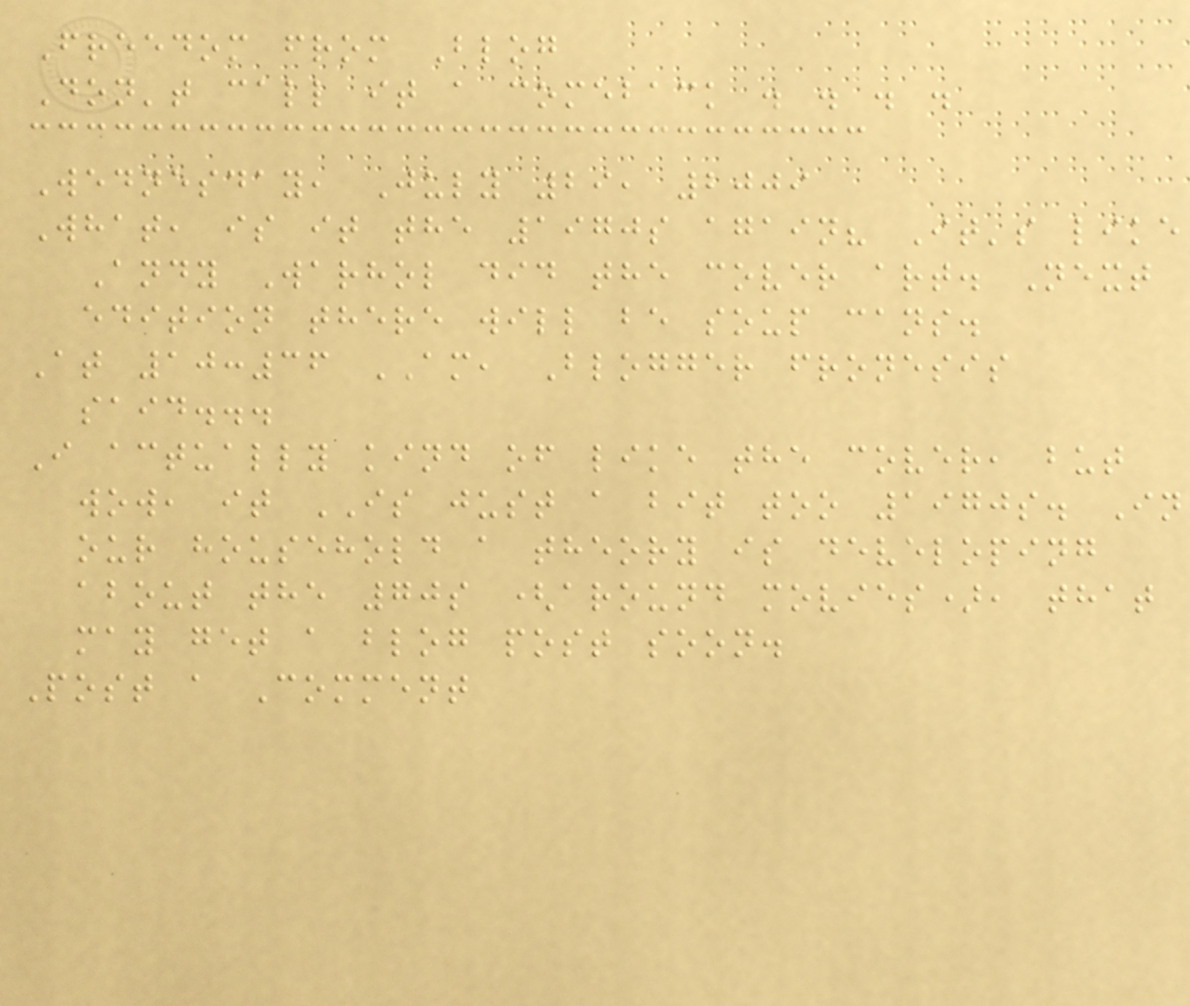Freedom from Blog
Don't call it a comeback . . . .
Wednesday, July 29, 2009
What, is it the 1970s again? It's like
Andy Warhol did the cover art. Next
edition there will be soup cans.
At 10:36 AM, Blogger fronesis
said...
I actually kind of like the cover, but
wow, it IS just a bit too 1970s. In
our household a theory is developing
about the 70s (around movies), that
may get a blog post soon.
Post a Comment
